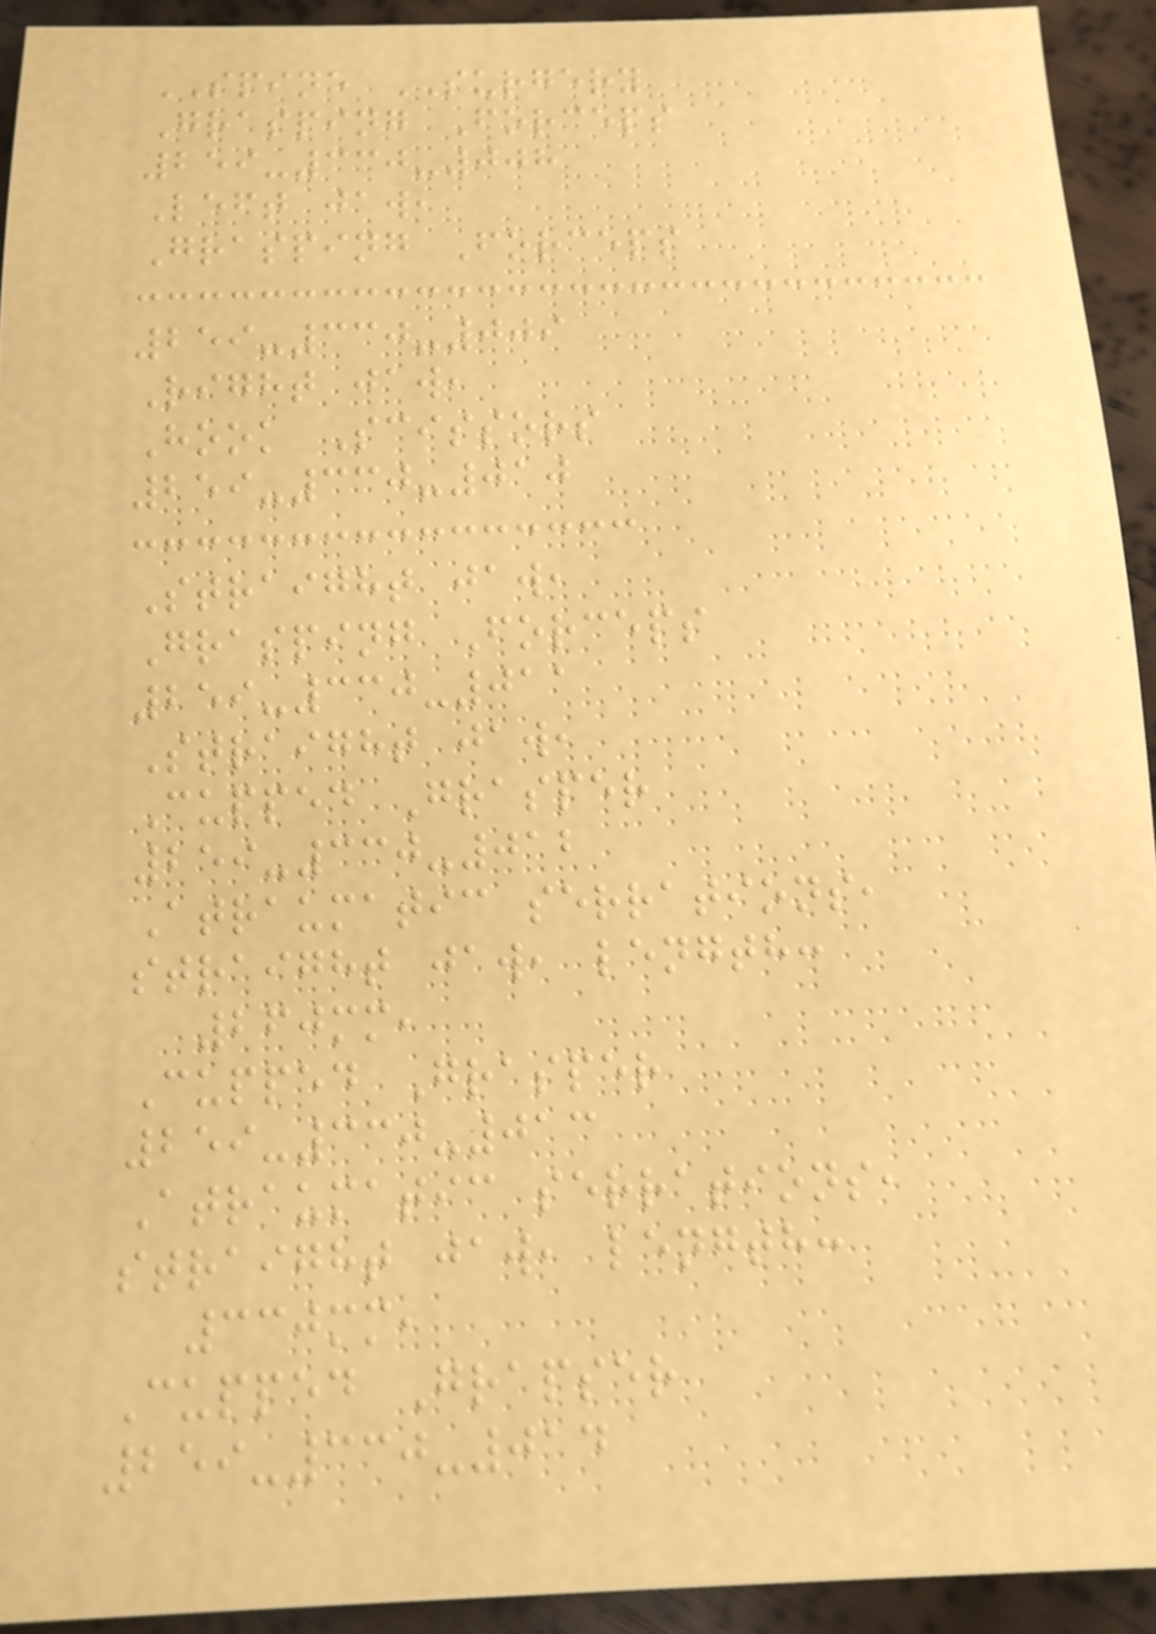SPINE SURGERY
Grasping Forceps
259-330-008
Left jaw,
Grasping Forceps
259-330-009
Right jaw,
Hook Scissors
259-330-010
Straight jaw,
Grasping Forceps
259-330-011
Straight jaw,
Cupped Grasper
259-330-012
Atraumatic serrations,
straight jaw, length:
260mm,
Cupped Grasper
259-330-013
Atraumatic serrations,
straight jaw, length:
330mm,
Cupped Grapser
259-330-014
